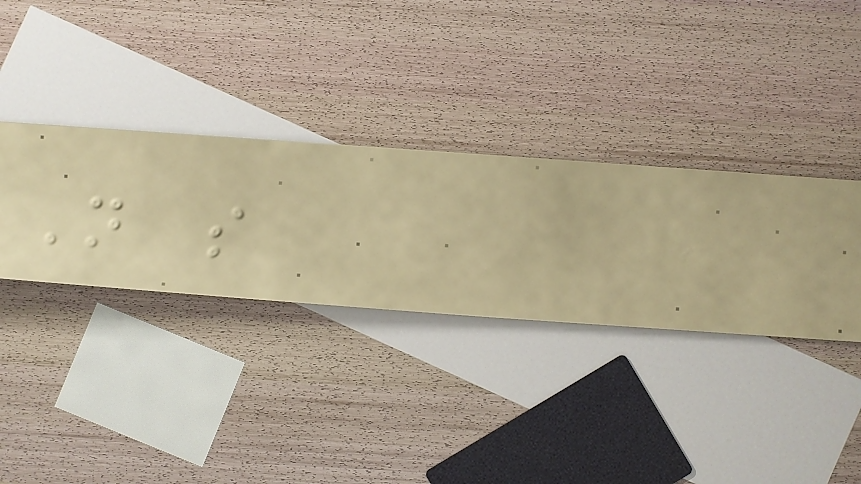Not so
